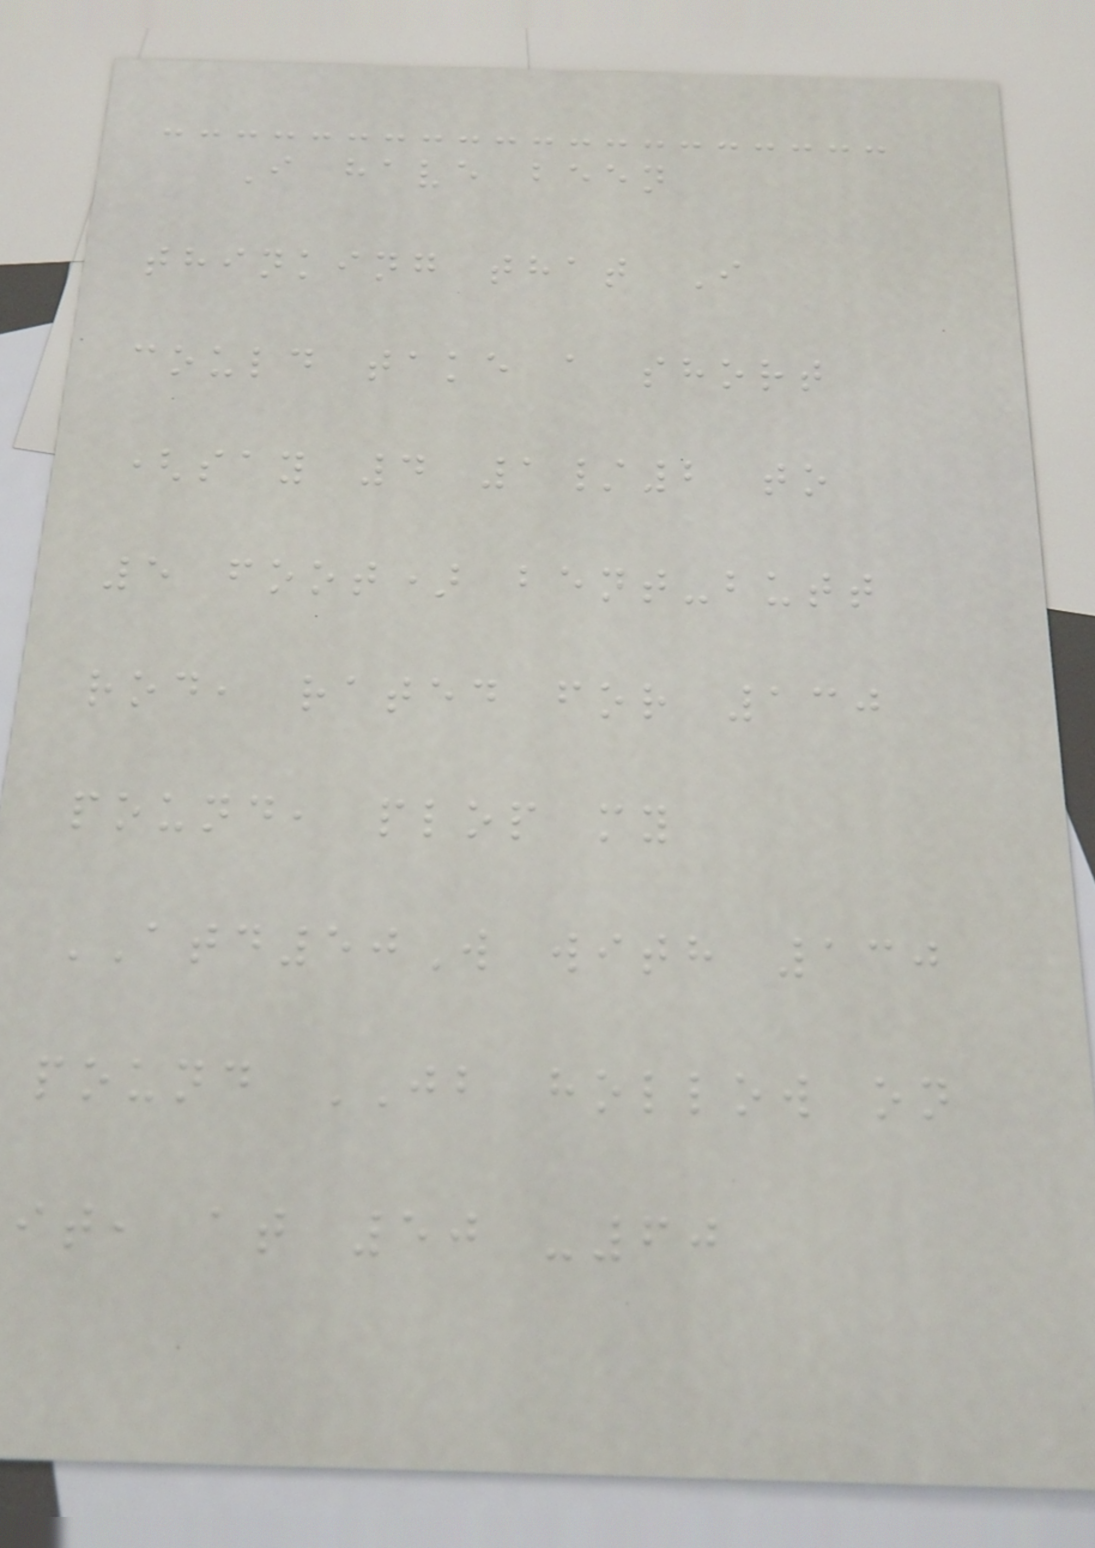I have been
thinking that I
could take a short
(say 4 1/2 to
5 foot) bent-butt
rod, rated for 130
pound, plop my
ATD50W with 130
pound JB hollow on
it, at 50 -60
